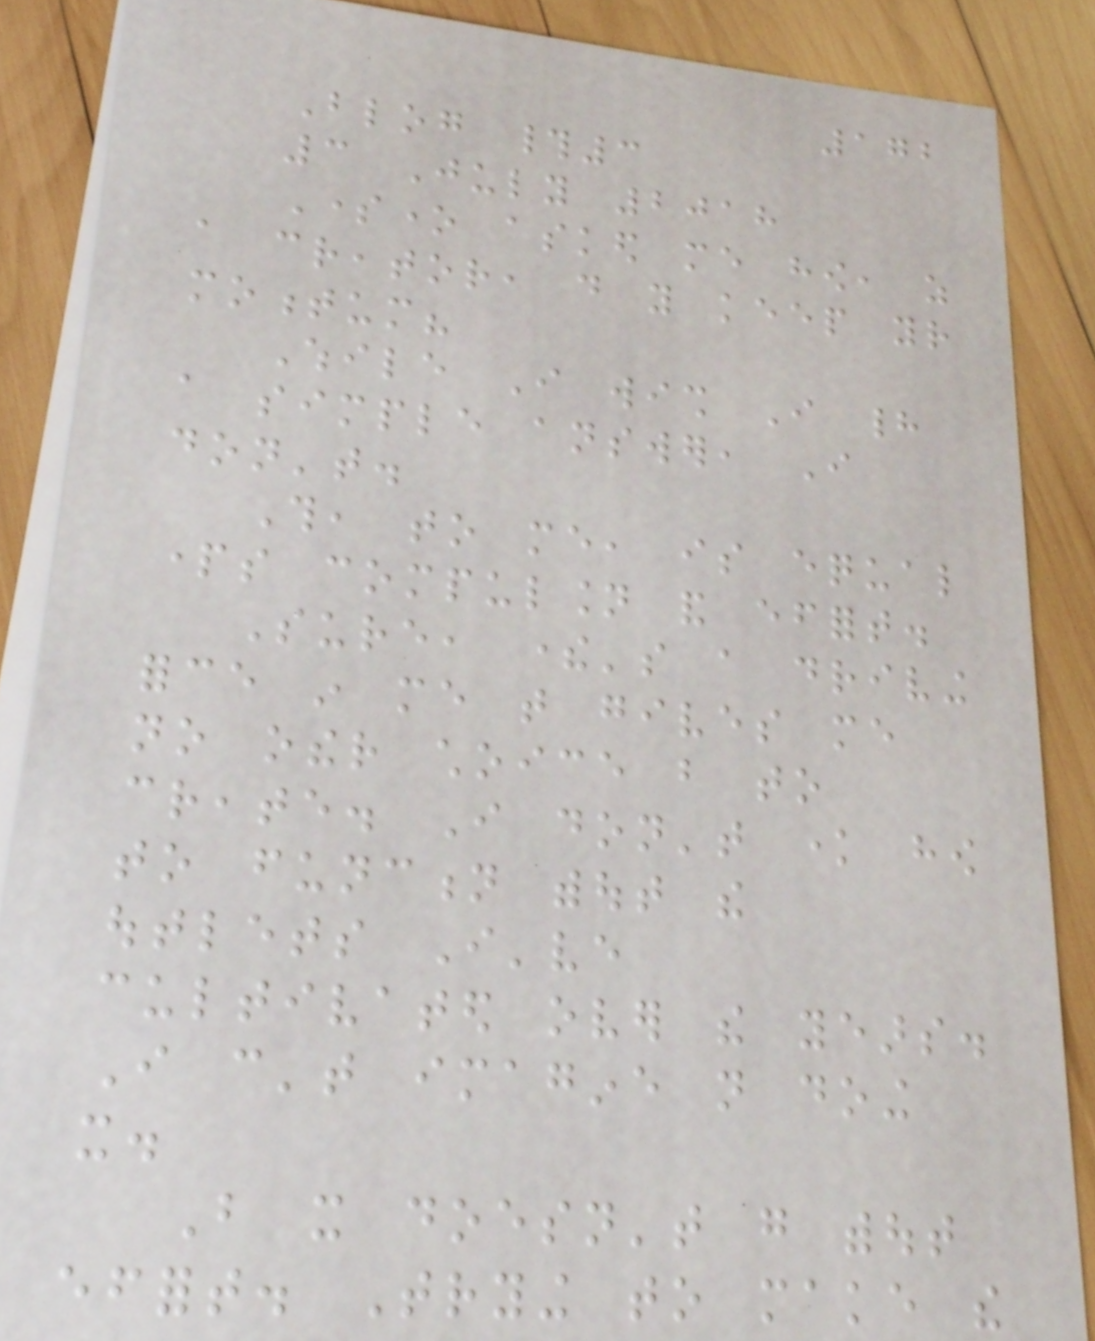172
Blog #3
3 July 2018
Someone asked me how, as
a creator, do you keep your
momentum?
While I wish I had
a simple answer, I
don't.
This, to me, is equal
parts compulsion and effort.
Sure, there's a driving
force in me that gives me
no other choice but to
create. I don't know how
to function without the
outlets I've
cultivated over the years.
I can't imagine not doing
it.
But it doesn't go without
effort. Trying to make the
